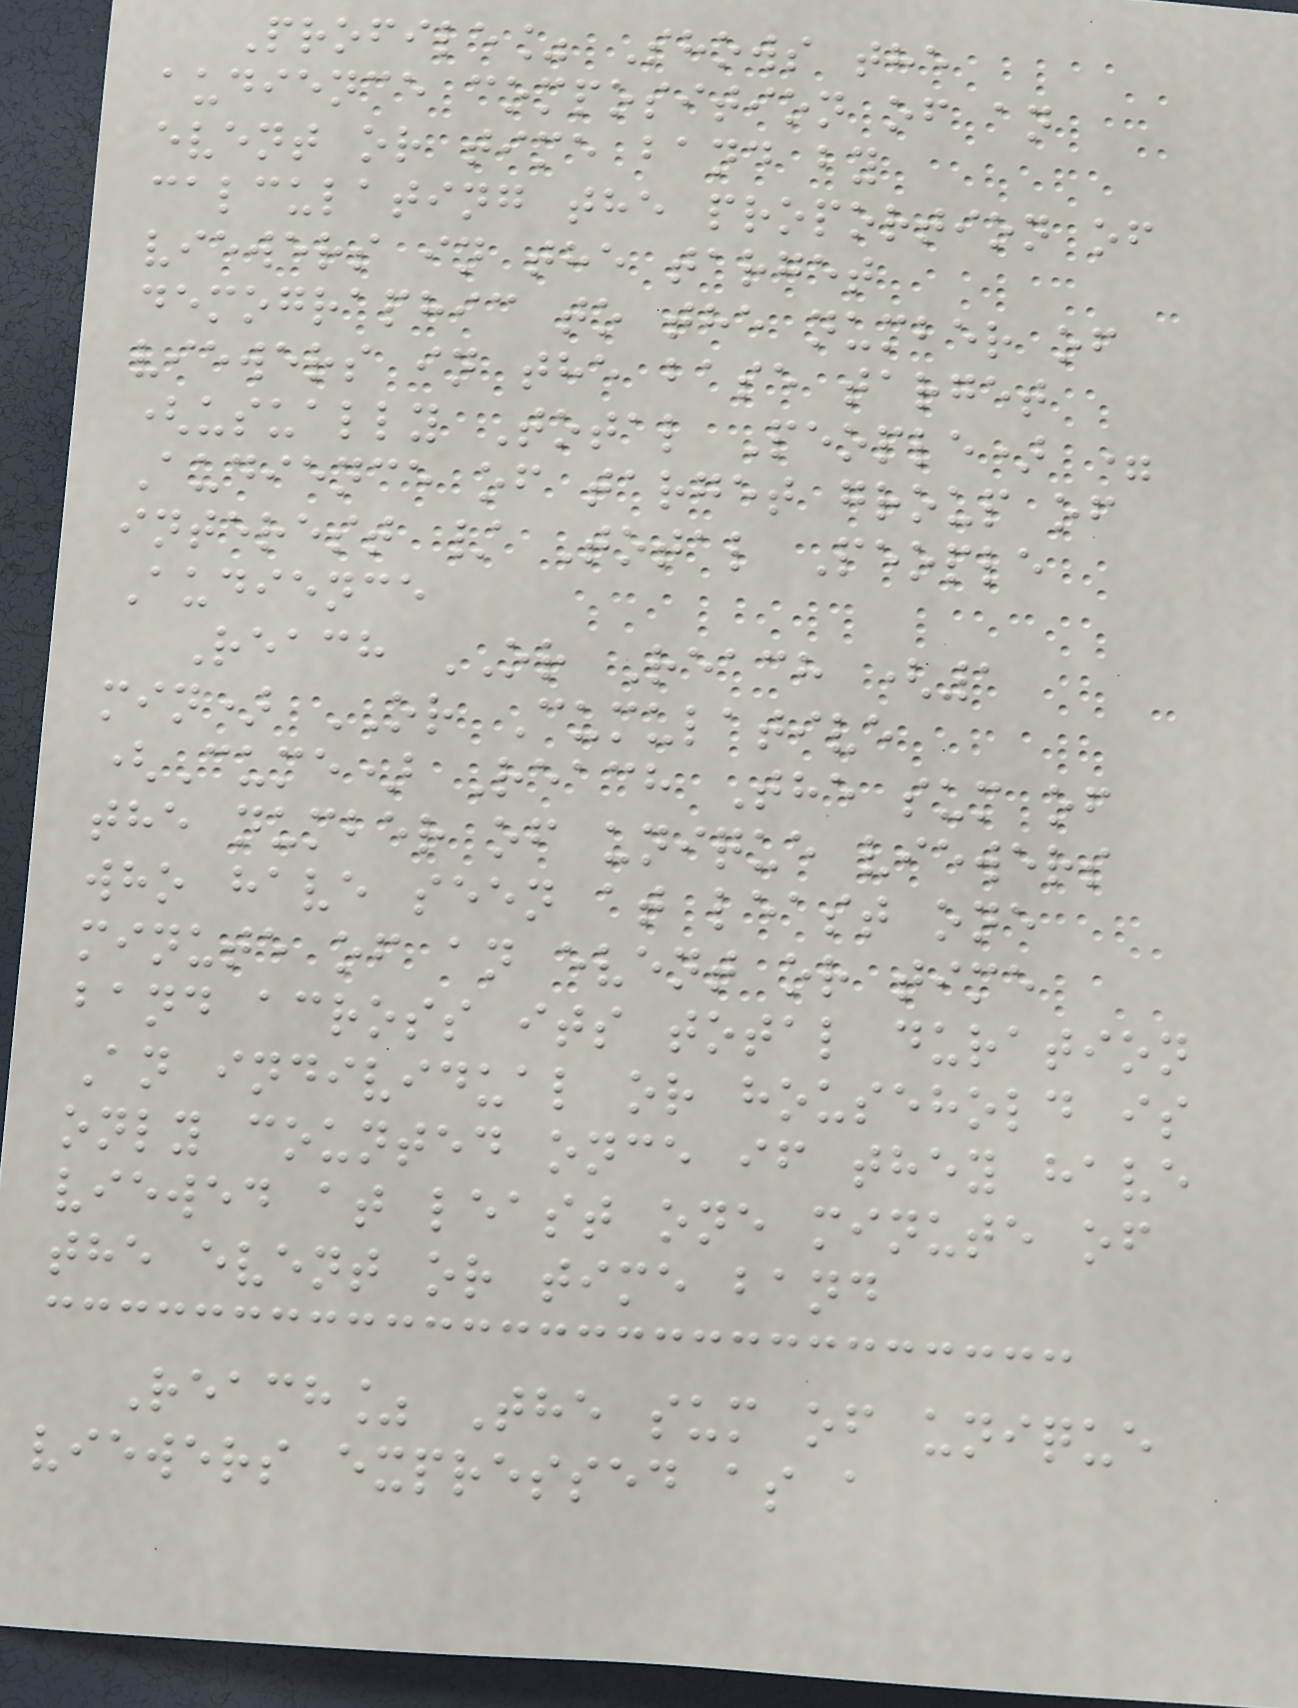Profile% Shows the
audience composition of an
event or time band by
calculating the proportion of
viewers in the target
demographic to the number of
viewers in the base target
(usually Total People) =
Audience of target group of
interest / Total People
Audience
Reach OR Reach (1
min) OR Cumulative
(Cume) Reach The sum of
the number of unique viewers
who have seen at least one
minute of an event or time
band across its total duration
An individual or household is
only counted once if they have
viewed at least one minute of
the event or time band
Reach% The sum of unique
viewers expressed as a
